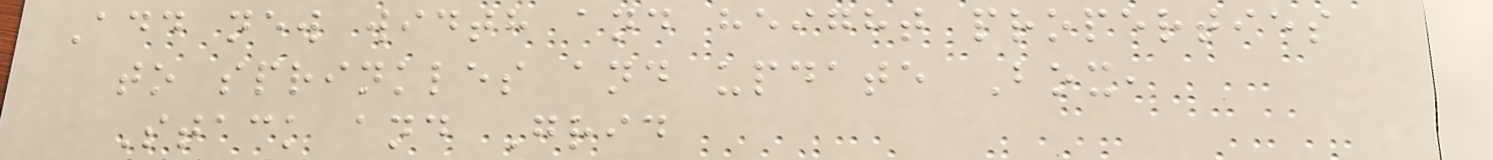Add new width and height properties
to sprinkles and update Box,
Stack and Grid
